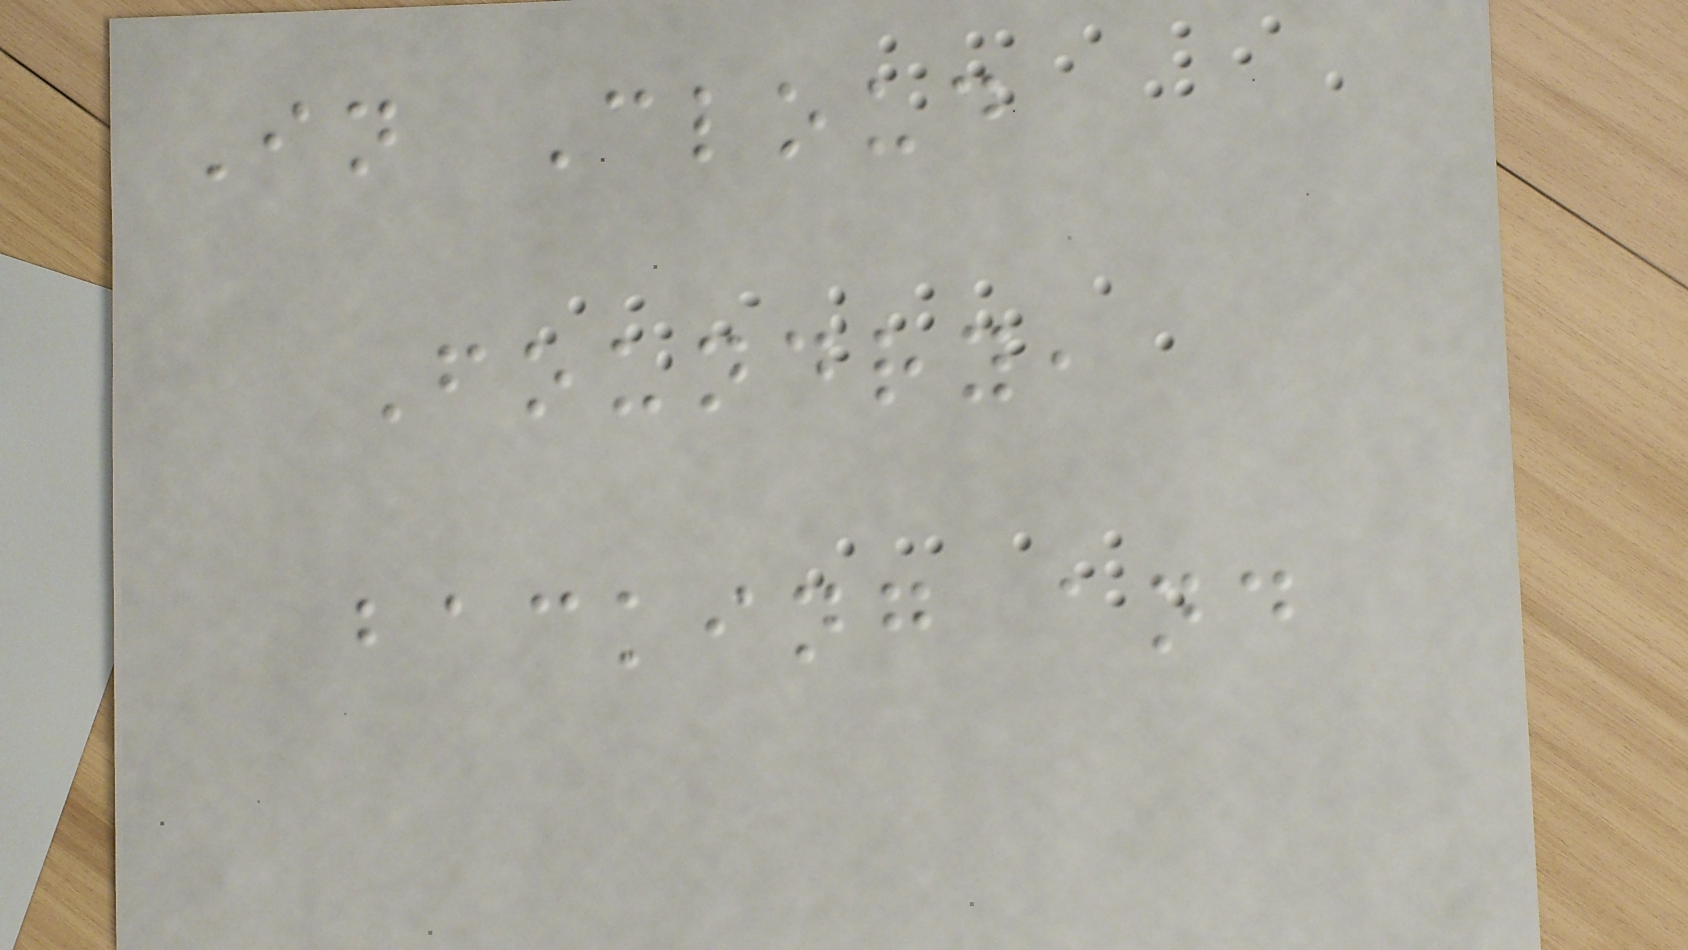In Cloud
Foundry,
backing and
